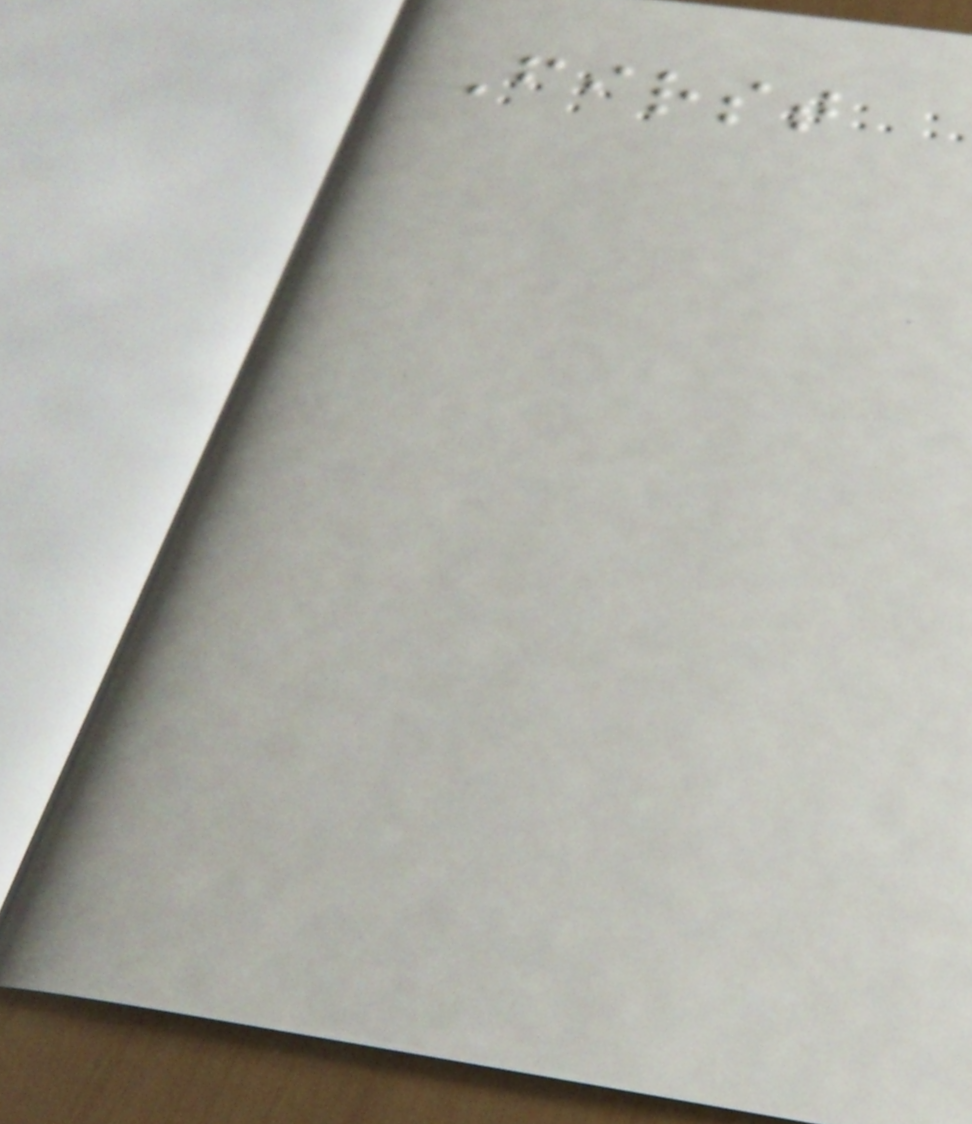First
